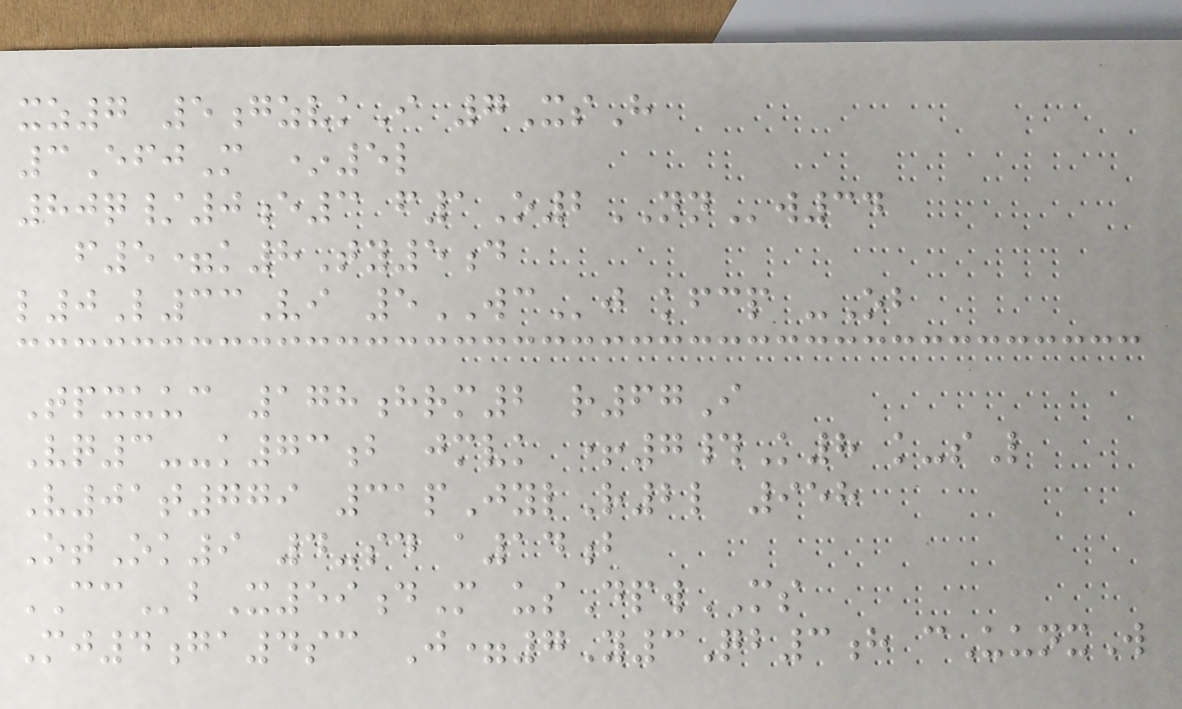xz7 5gzvkI 7XsH
3EfjM *5l
80q/0e3 f1O2NNw34
f5=k8Ty5d
l0L33Vi 5WCj kfcp -Ob
Tpxuuc 178hrm2 r67I
Vq3--k73b jmvk +7#K8 k-sL
V01t779 31pJylR2l 958
OtOk9 4-sd a14b
CCbX59dM usDpwMS
Mj4ga4sc J=7Y3Qb3h cUunxW
